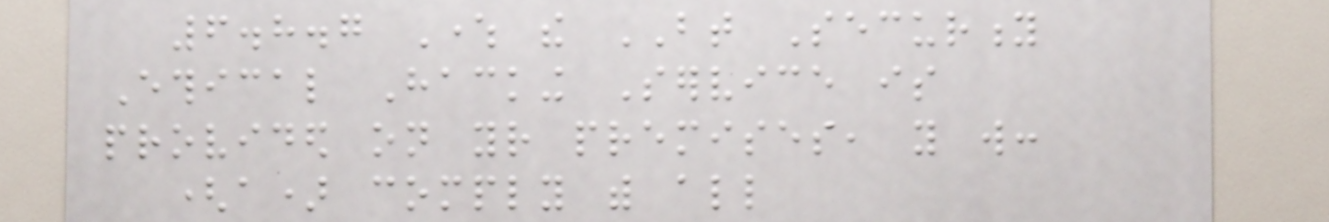6.8.7 Where the BT Security
Ethical Hacking Service is
provided on your premises, you will:
(a) comply with all
